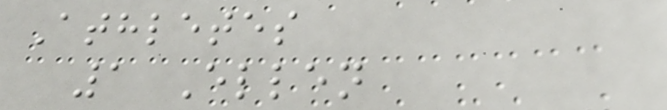Athletes
1 Ellen
